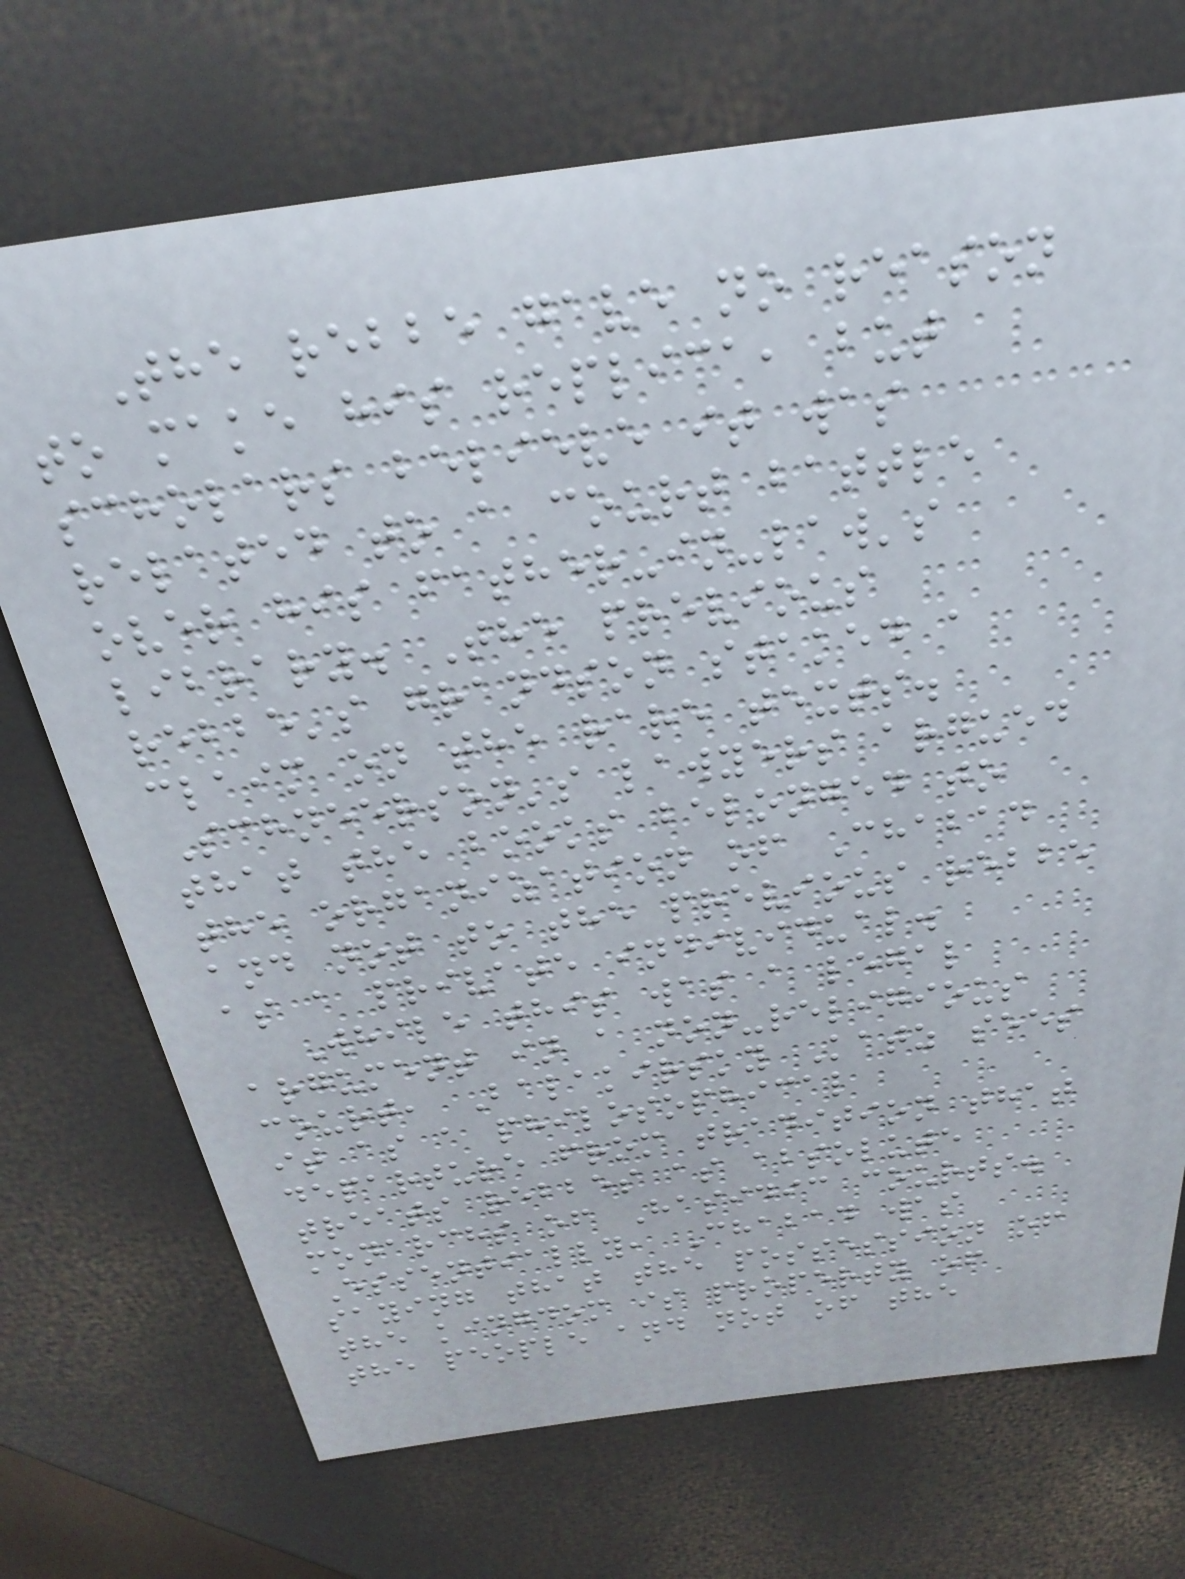The rebbe gave no reason
to make his replica, but
scholars believe it was
related to a court battle
over his father-in-law's
library. The previous
rebbe's grandson staked a
claim on the rare texts.
Schneerson's lawyers argued
that the books belonged to
the organization of Chabad
and not to the previous rebbe
as a private individual.
While this was a legal
argument in a non-religious
court, Balakirsky Katz sees
it as a philosophical
departure from tradition that
treats rebbes as absolute
monarchs of Hasidic courts.
Essentially, Chabad was
saying that the possession of
the kingdom is property of
the people and not of the
